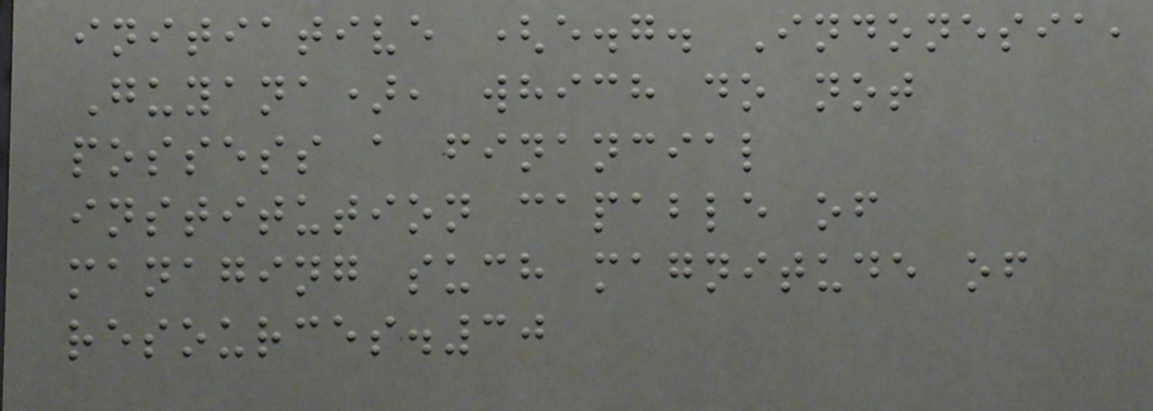initiative (e.g. Indonesia,
Guyana), which do not
possess a financial
institution capable of
managing such magnitude of
resources.30
